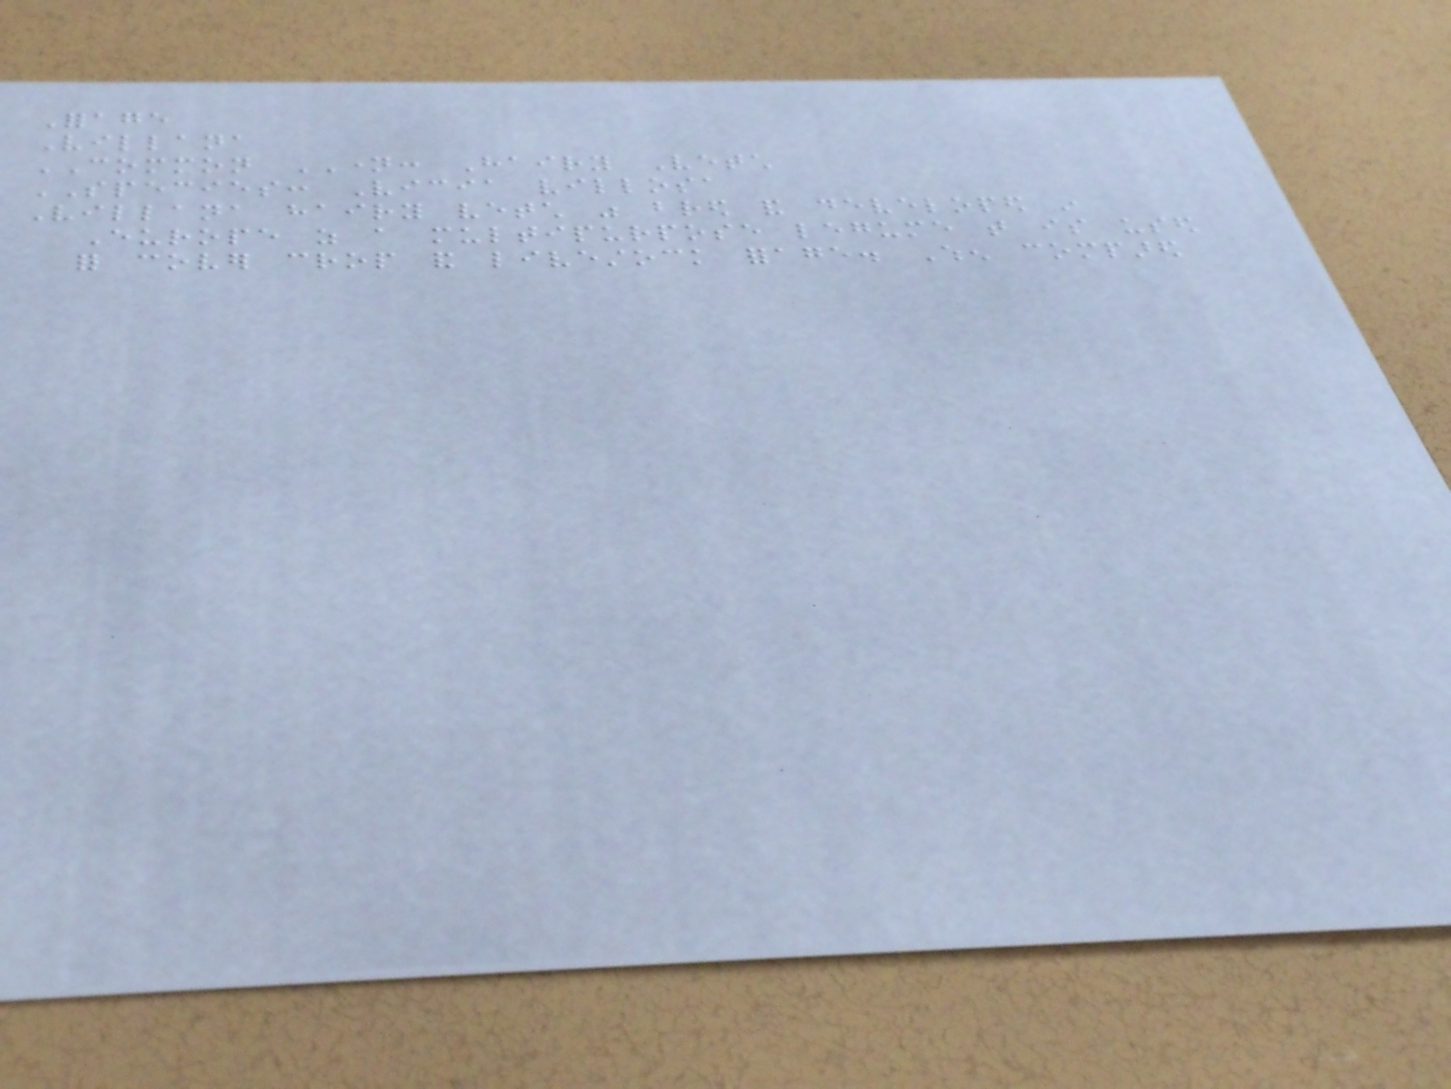Forage
Villana
COMMON NAME: Hairy Vetch
SPECIES: Vicia villosa
Villana hairy vetch was bred and developed in
Europe as a multipurpose legume that is used
for cover crop and livestock forage. When compared
